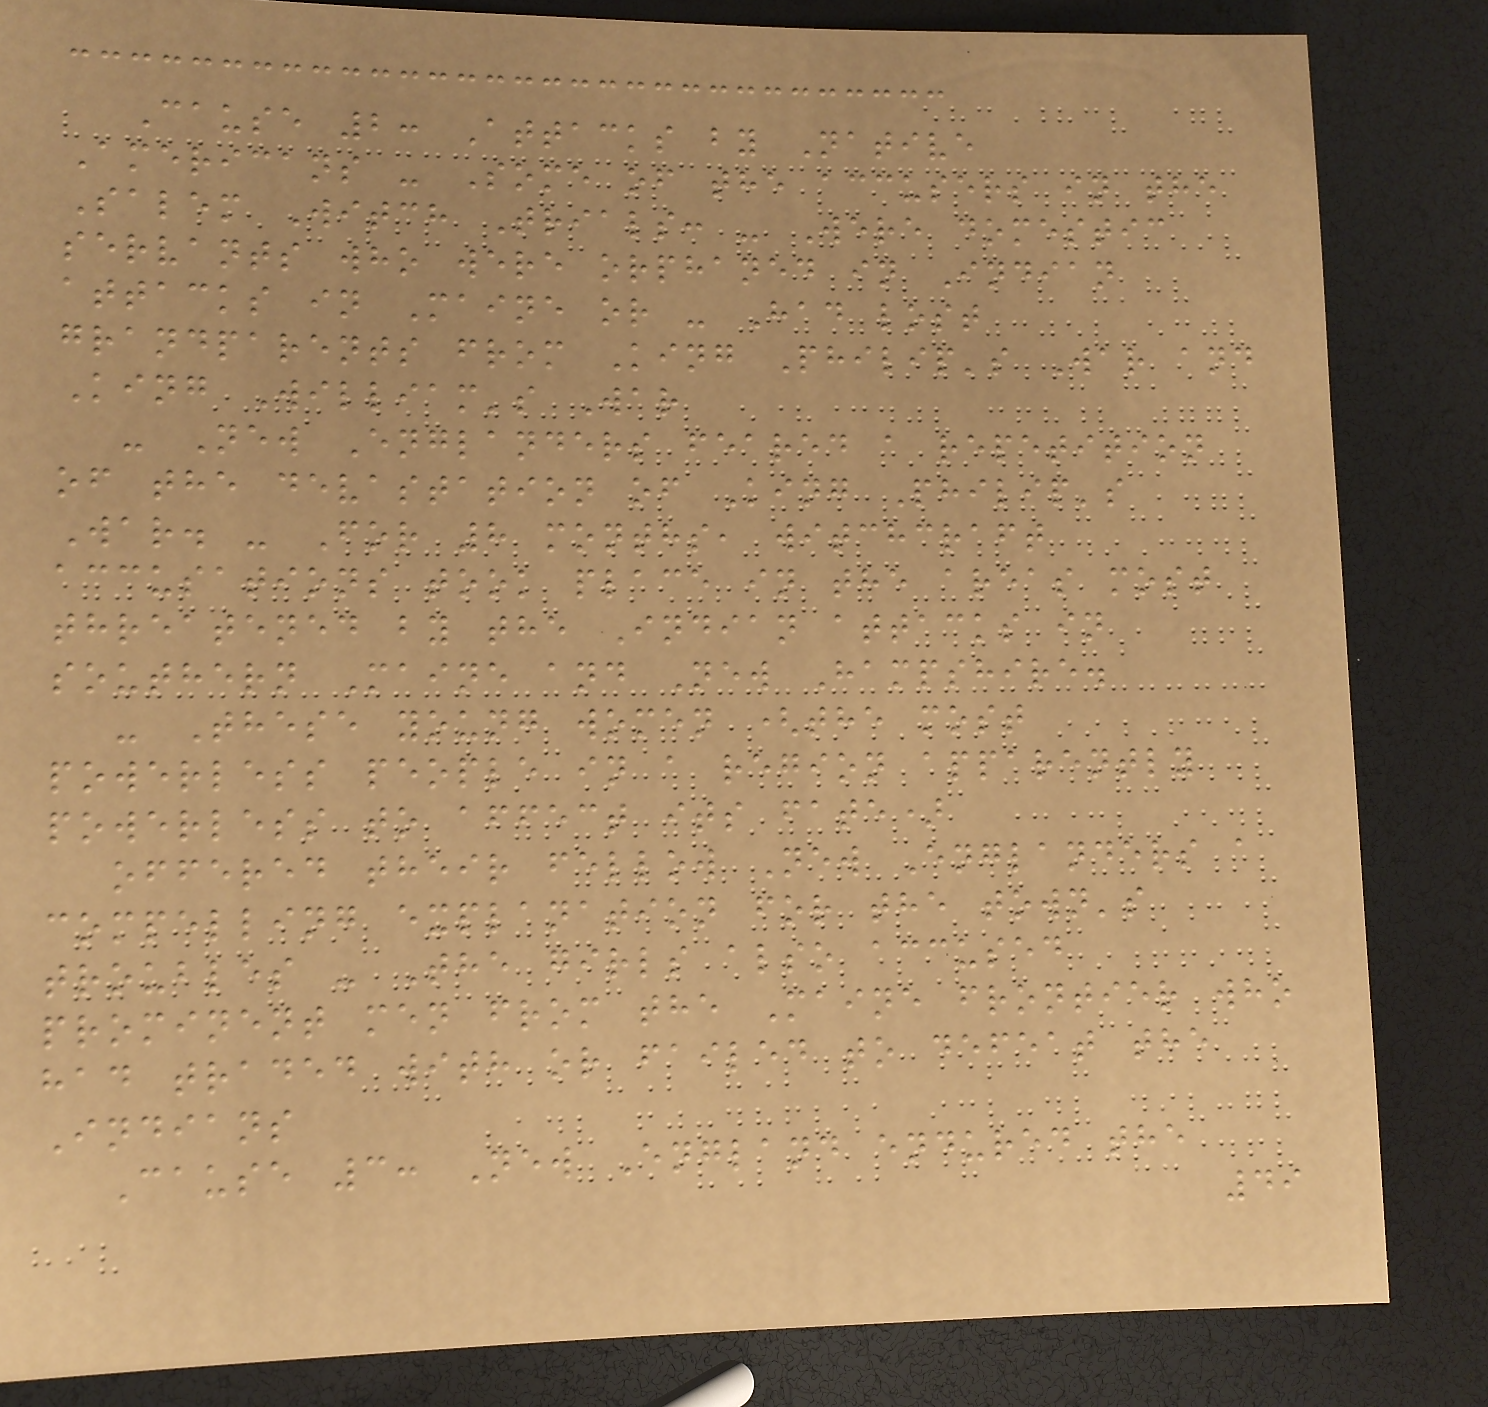Cause 2: Attacks by Native
Americans - Some of the accusers in the
Salem Witch Trials: - Were domestic
servants who were orphaned in Indian
attacks in Maine or - Had lost
grandparents from King Philip's War and
King William's War
- New Englanders feared a repetition
of the devastation of King Philip's
War. - For 8 months, witchcraft
accusations took place in the areas most
threatened by the Indian attacks in
southern Maine and New Hampshire.
- These young women (the most
powerless people in a region apparently
powerless to affect its fate)
offered their fellow New Englanders a
compelling explanation for the town's
troubles - The girls also accused
prominent men from the Maine frontier who
had traded with or failed to defeat the
Indians
Cause 3: New England endured the
49
